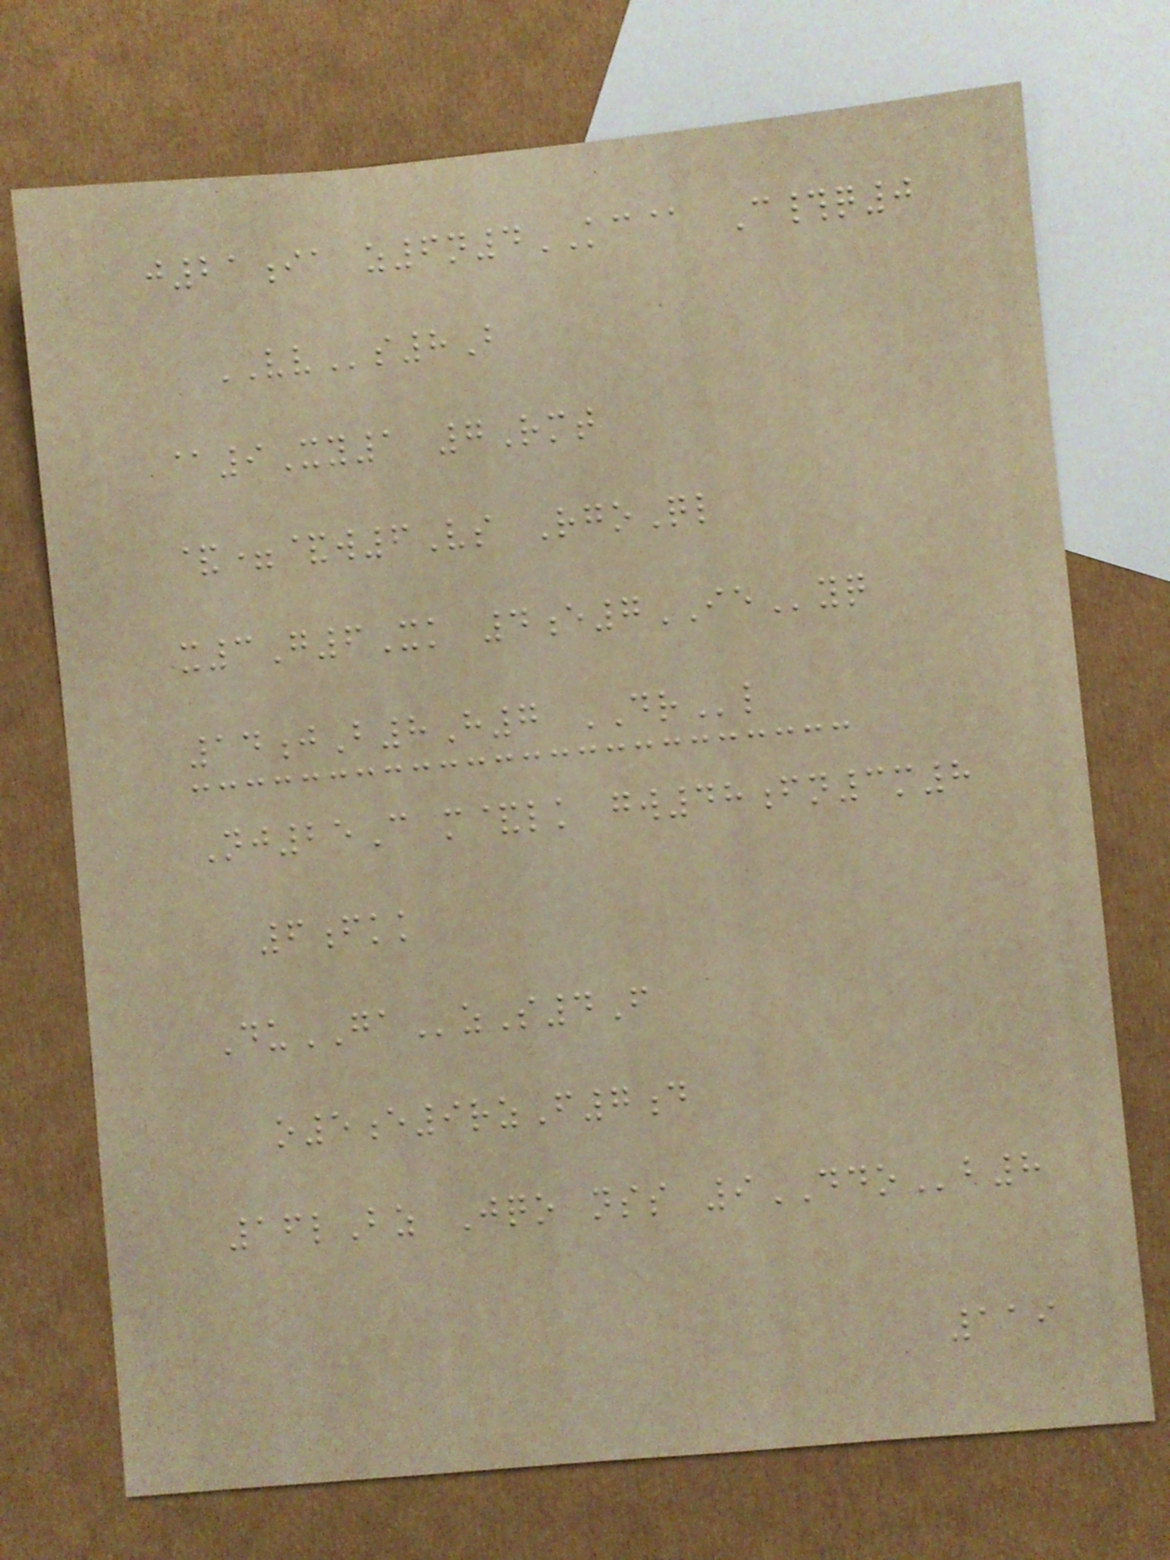j21ia z6n4KC@ C#q0
VVs8B
@9Xy1 7Rmt
&=&w6Vs RgoQl
x3G6Xk 4e7IEyq
14jB8H7 DRl
Nj25C m&lk gw48fn3m8
6fkk
DuGAzS4F
o5e9rzF7d
16lBz Jqo nss 9DDOb8
119
